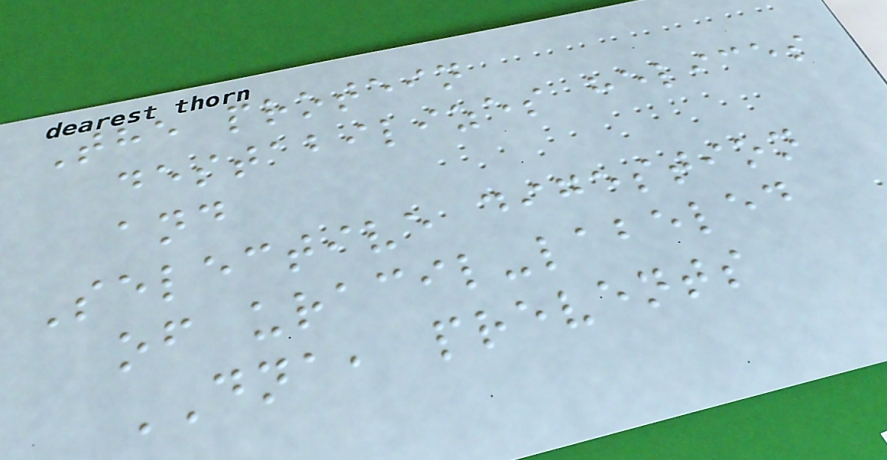The protein
destabilizes helices
and
Selective digestion
of uracil-labeled
DNA, prevents
